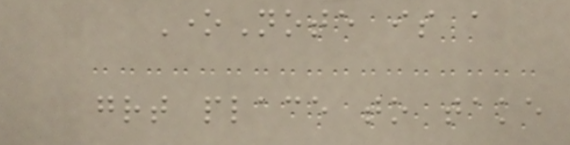OneNote is a
great place to take
